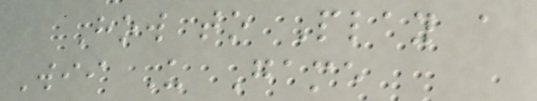How to Play a
Wii U Game
